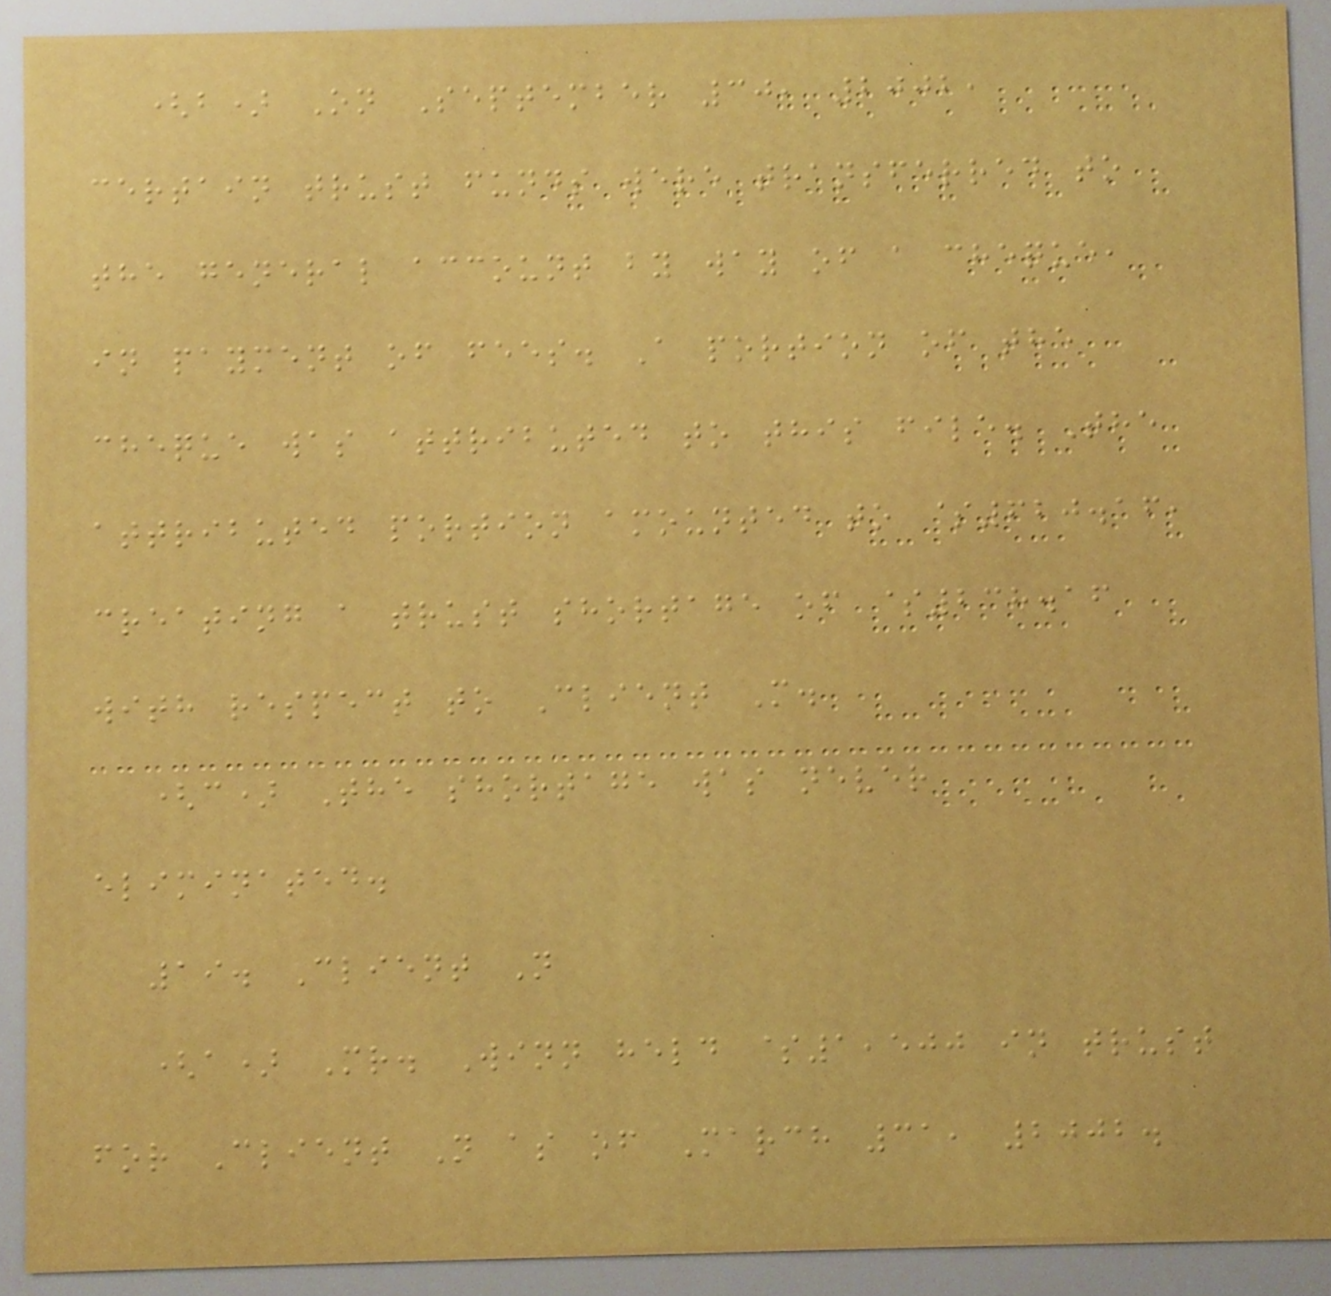(b) On September 30, 2002,
certain trust funds were transferred to
the general account by way of a cheque,
in payment of fees. A portion of the
cheque was attributed to this file. The
attributed portion amounted to $620.16,
creating a trust shortage of $238.16
with respect to Client M.
(c) The shortage was never
eliminated.
19. Client N
(a) Mr. Winn held $1,500 in trust
for Client N as of March 31, 2002.
